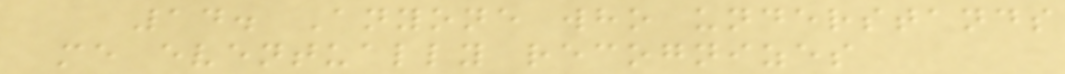14. Anyone who understands
me eventually recognizes
